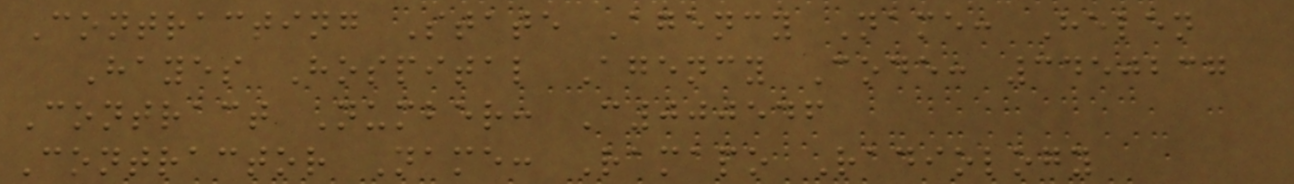Contracting State Agency Name: Helen
Hayes Hospital Agency Code: 3450237
Contract Number: C000546
Contractor Name: Ramapo Radiology
